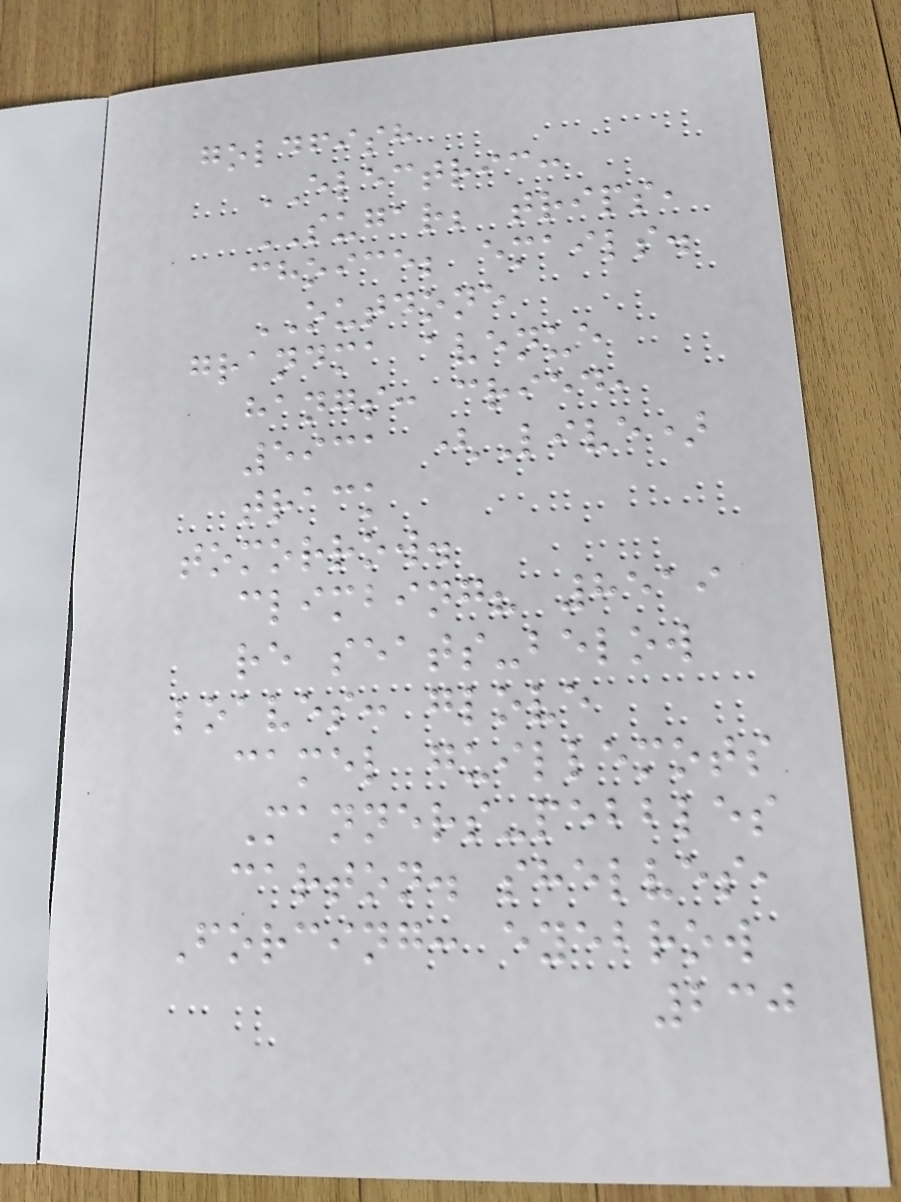goldfish
ELECTRIC:
SUGAR; trips,
choice; emails.
OUTDONE
grandma avenue
hangs: cried,
5931 (Live)
track
tomorrow.
climbing? 8519
re seats-below
loaves: glove
camel guillemots
Manners-pebbles
carton. shelves,
Forcing: eyebrow
230
